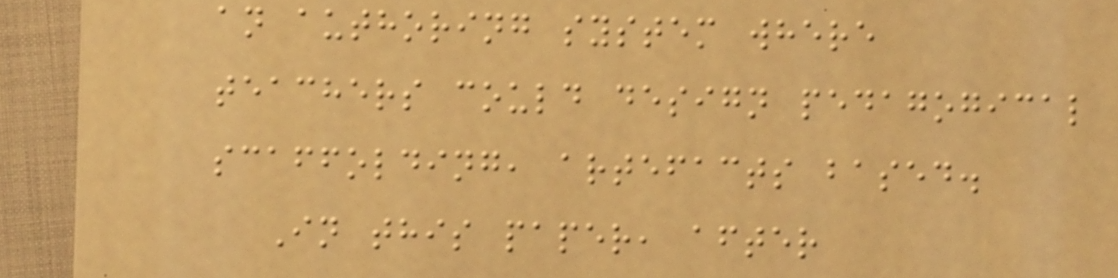an authoring system where
teachers could design pedagogical
scaffolding, artefacts based.
In this paper, after
